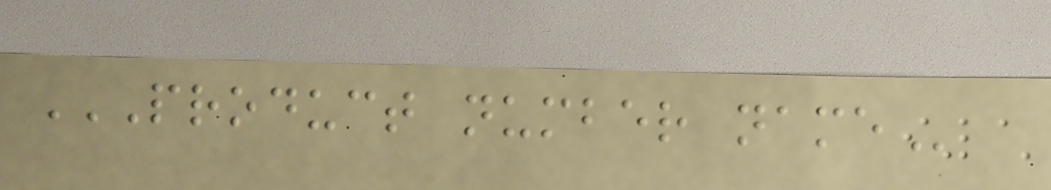PRODUCT NUMBER NAME
